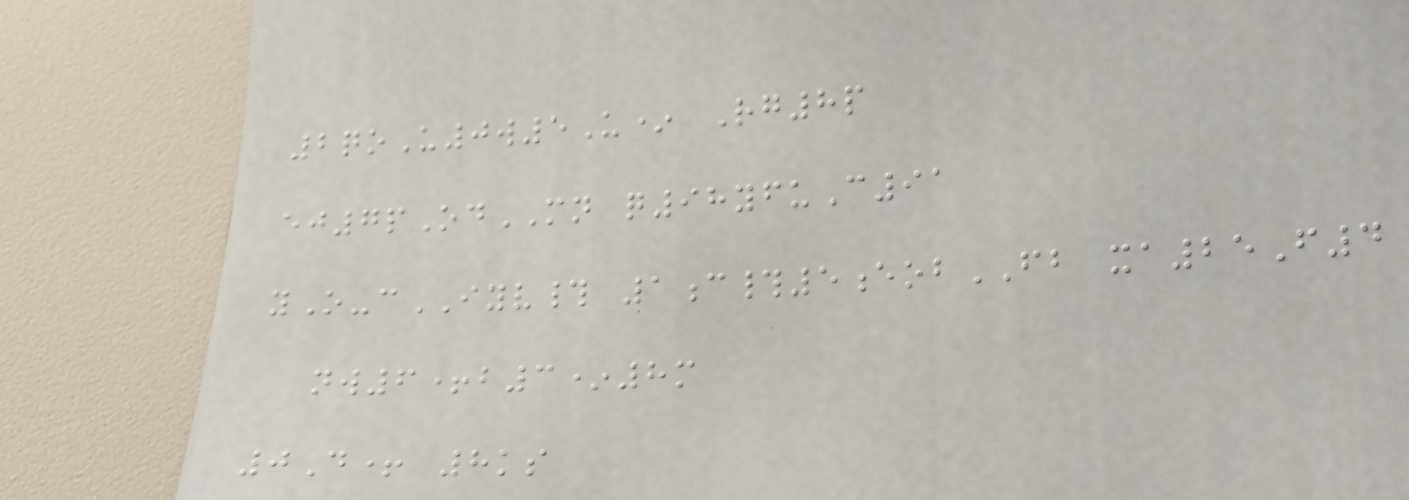2qoU0w5U* Rg8p
ej7pOdMN q98yfuC91
yO-cIYV# 1c#5eobFB xa25F4
nw6+b3*8m
0D+ 8ks
